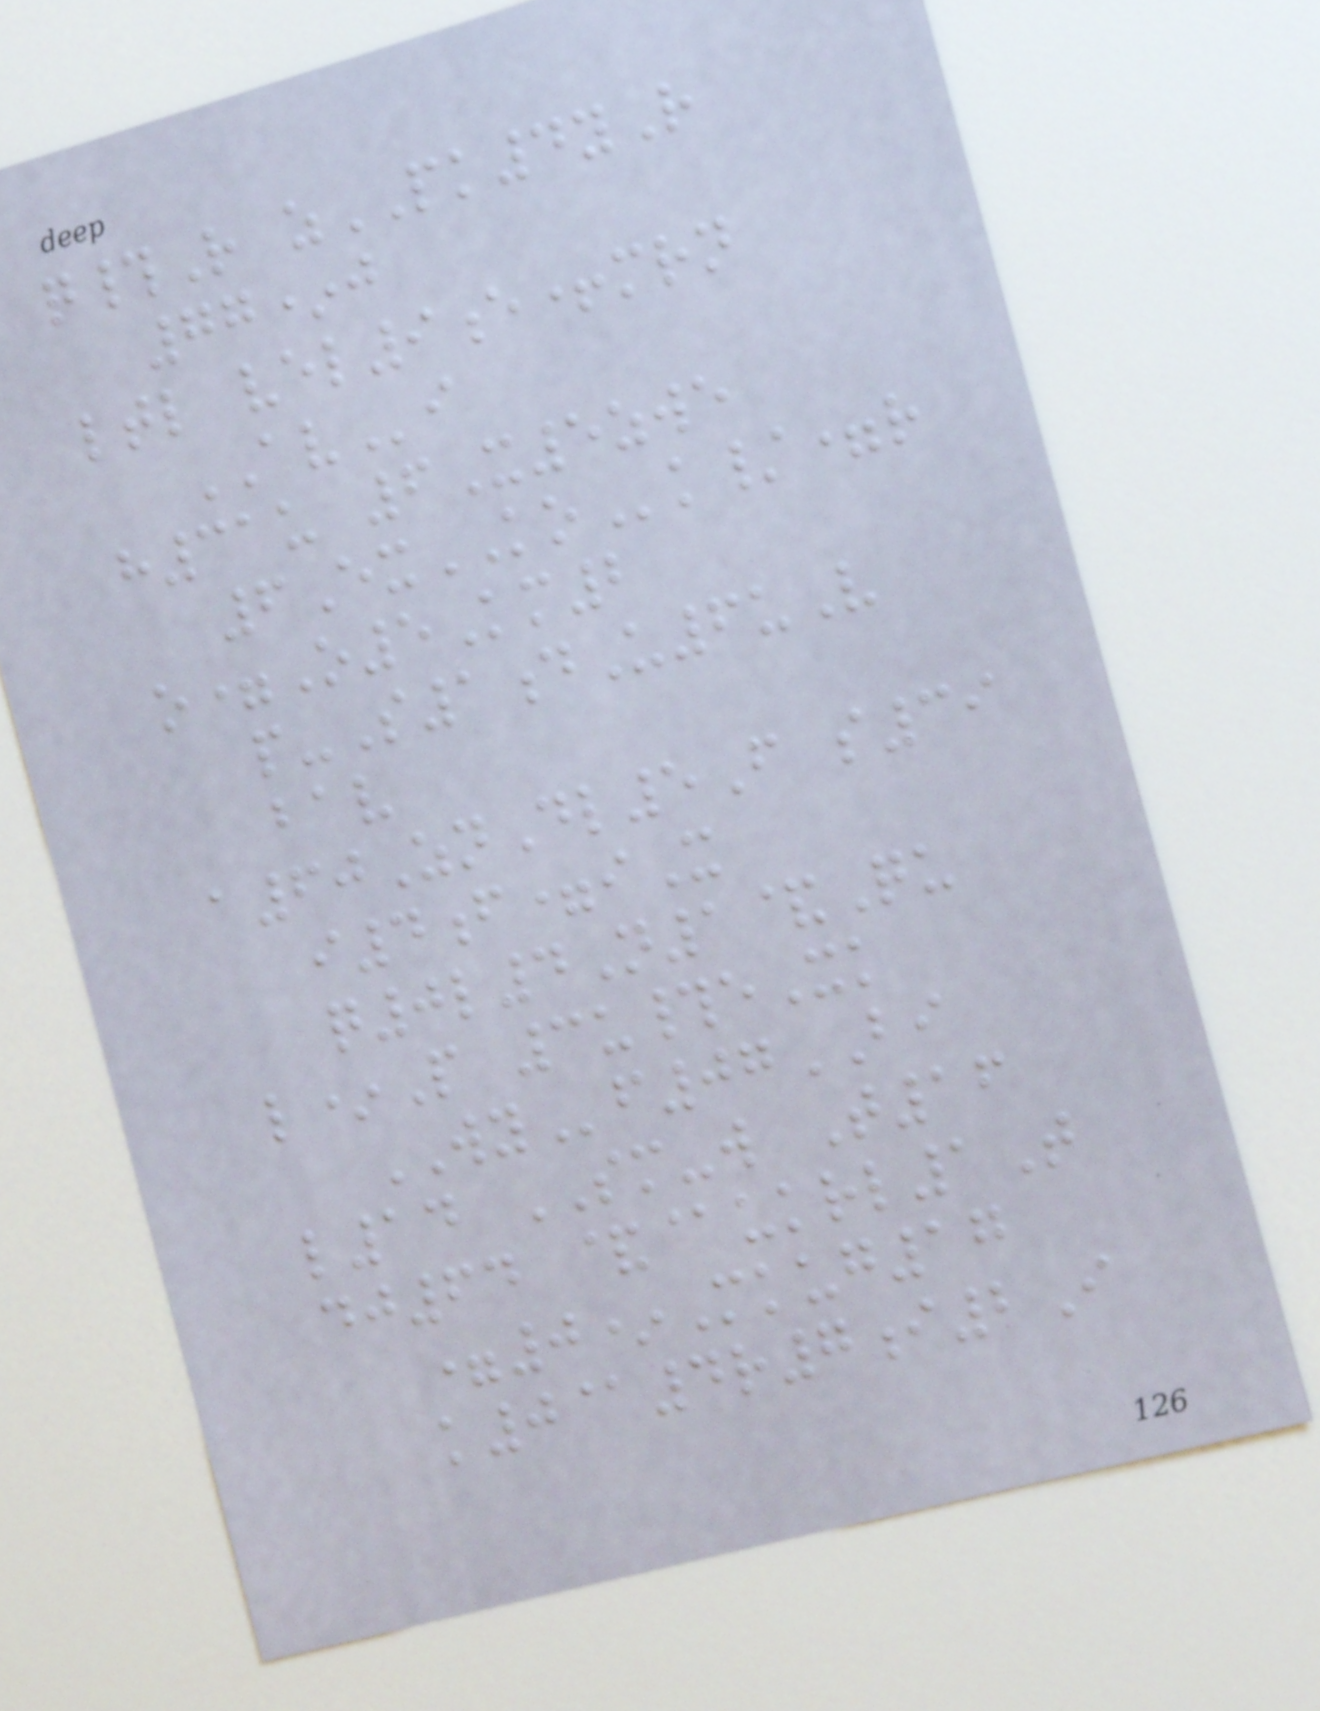q#R zPK4yR
77*j
ltl vel9e+mrn
AVi
h31u 6X5zwe
6ExKOk/=r
o=O5Km2
p-S1dU6uV
bav
a60ZnDl5F s39
i4f=iX
q0l4N1&Qu
l*P 3u#eXk
WYf07BI
l14 SM-w T16
dj64 &@ukrl1T
=0*Mkug17
k0@4r7i2I
